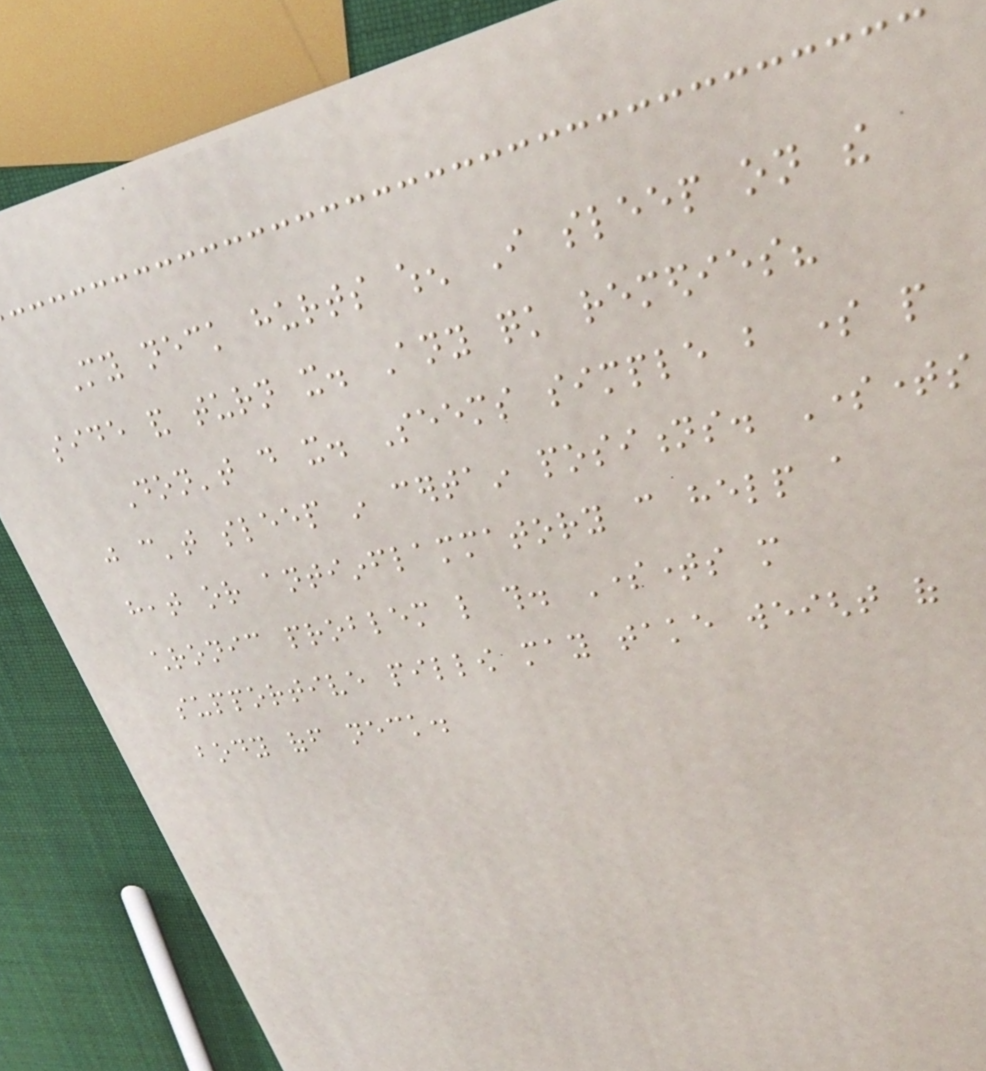My neck hurts when I sleep on the
side and turn it. Any quick remedies?
Don't do it. Seems simple but some people
just can't sleep in certain positions. Sometimes
heat or antiinflammatory can help a
chronic problem like this. Sometimes more
supportive pillow may take weight of
body off neck.
